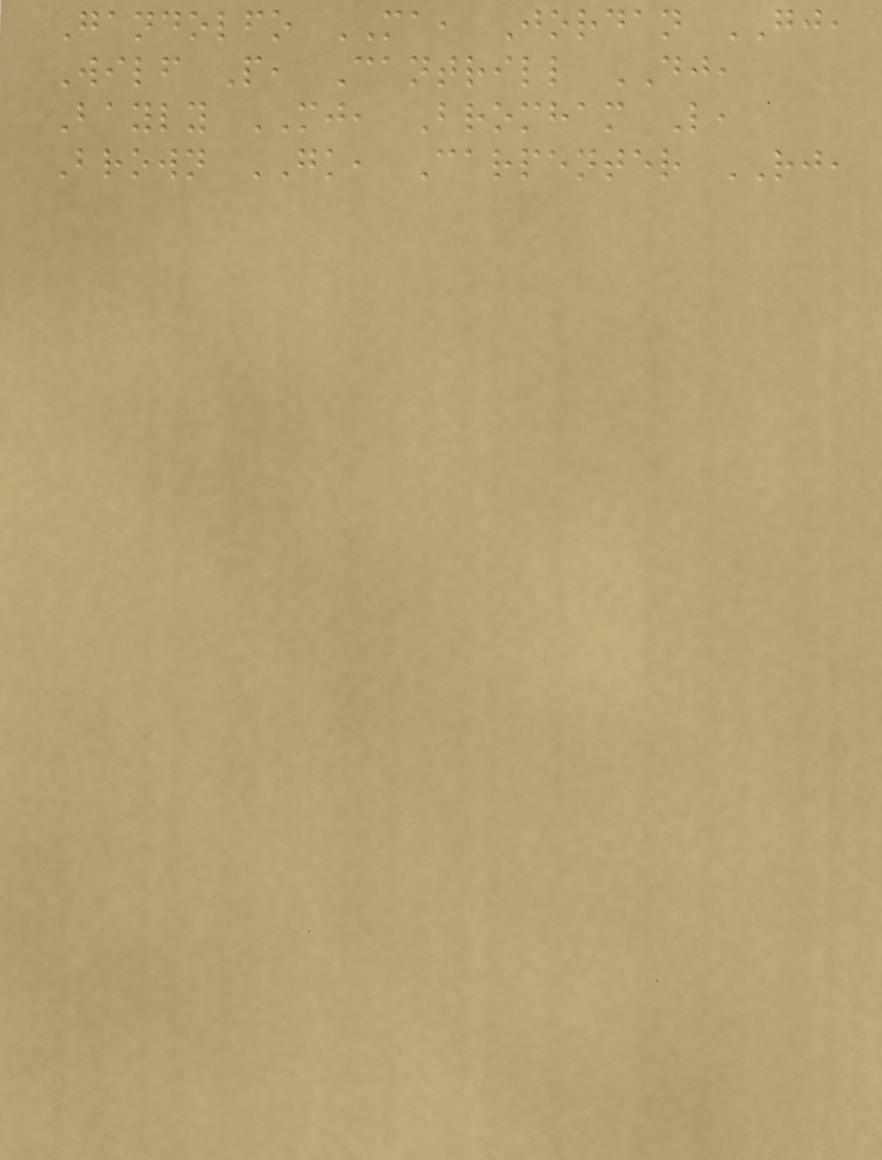Gandolfo MA, Jordan GJ,
Wilf P, Cantrill DJ,
Bayly MJ, Bromham L,
Brown GK, Carpenter RJ,
